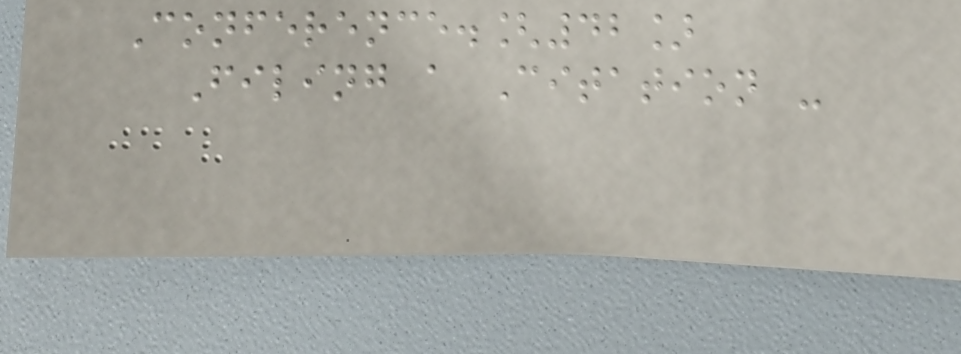Conference.[42]
Filing a Citation -
